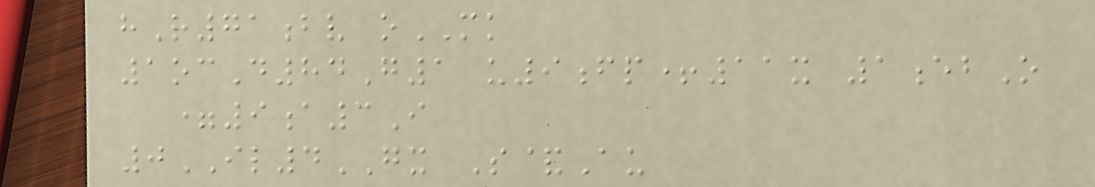hR71bv oMK
1ocD84G1 u9fp+11x 1ebO
=9a3I
0IL4GX S&Au
